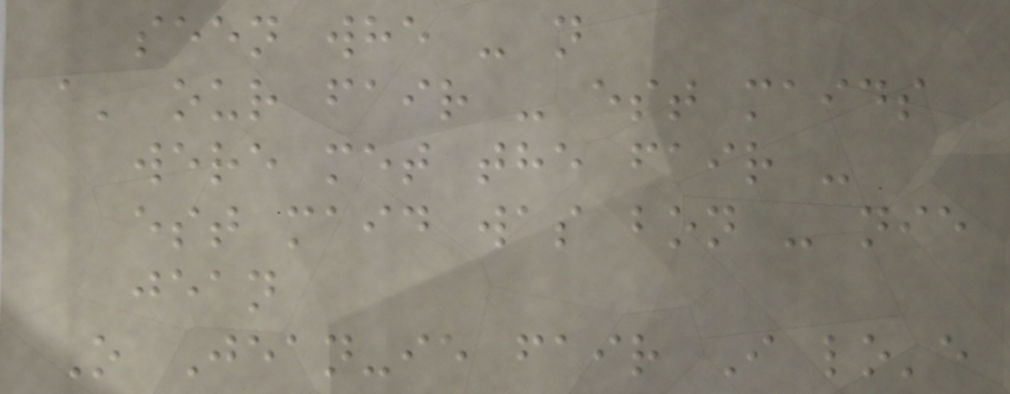seen whe - n
a' our fair - est maids
were met the fair -
est maid was bon - nie
jean
O Jean-ie fair I lo'e
